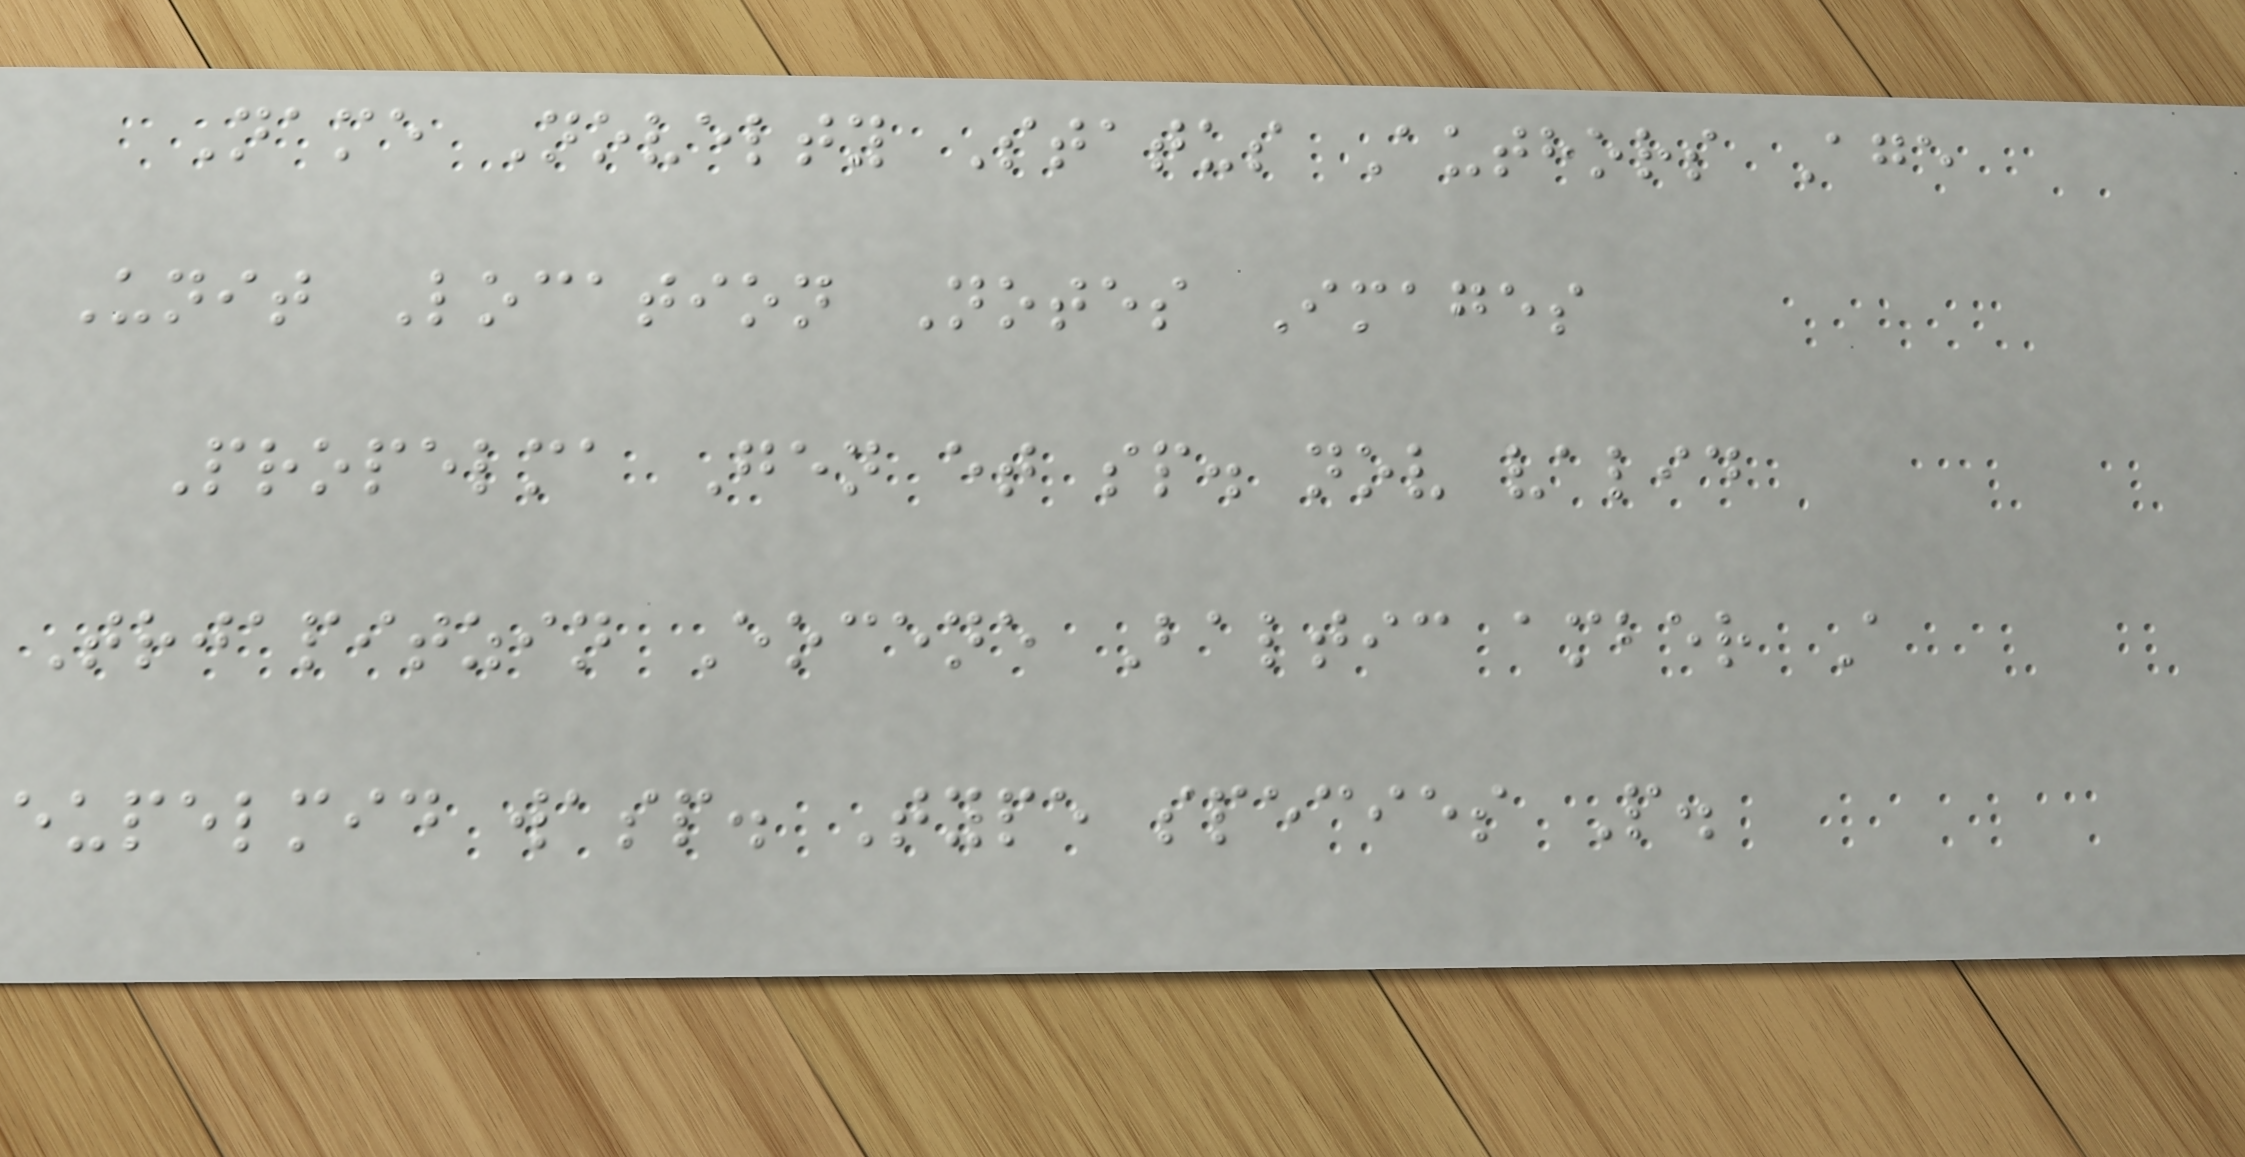Name Novelty Status Authors Age
Unit Location Notes Images
Propelma Gen et sp. nov valid
Trjapitzin Eocene Baltic amber A
eupelmid wasp. Type species P.
